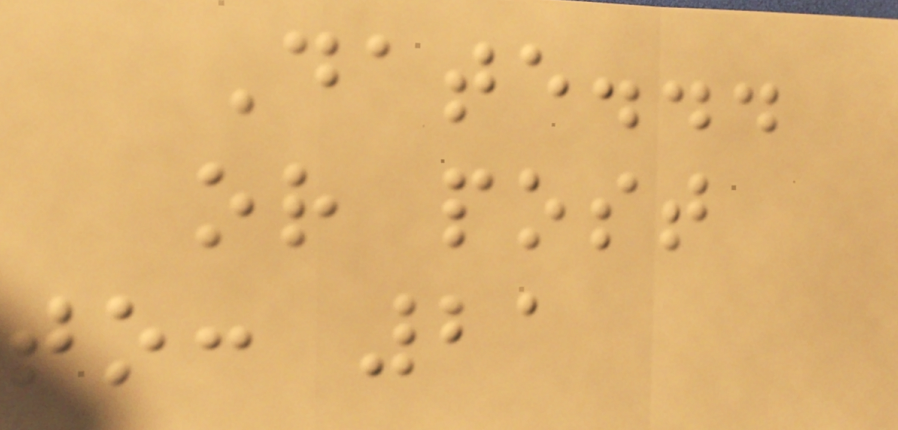Date...
or post
to: 21
